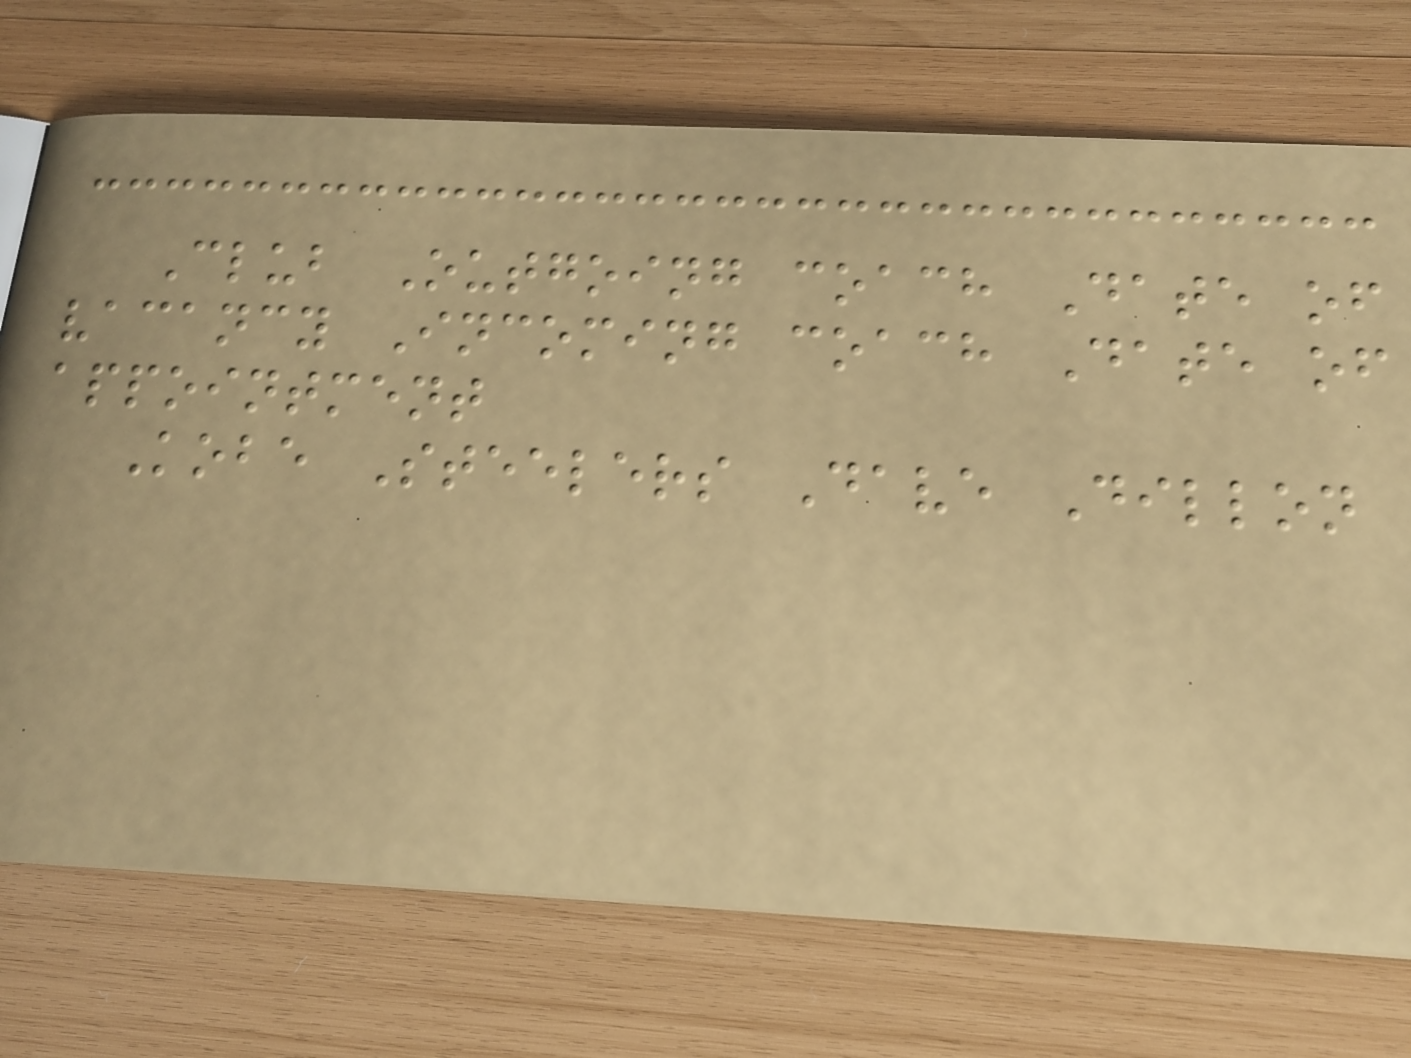Club Outgoing coach Date of
vacancy Incoming coach Date of
appointment
Kobe Steelers Dave Dillon
